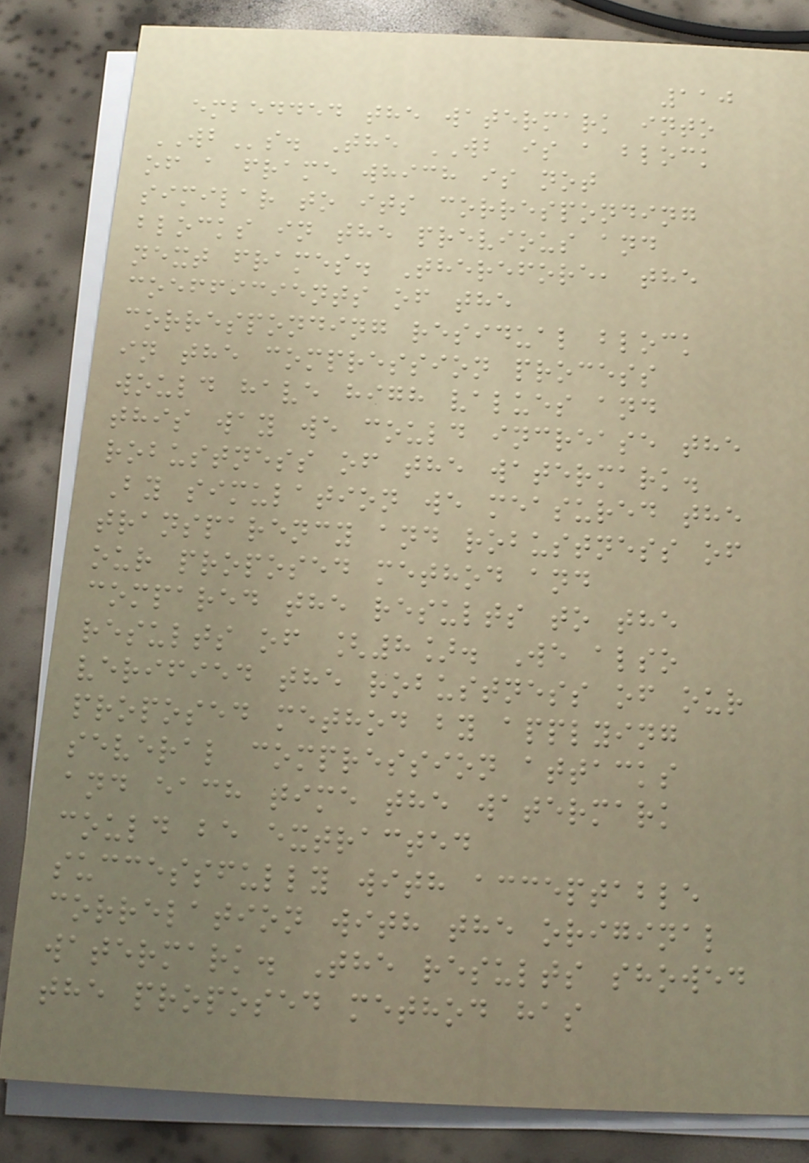110
embedded the watermark into
WBs. The WB is a block
of a frame which is not
similar to its corresponding
blocks in the previous and
next frames. Therefore, the
coefficients of the
corresponding residual block
in the compression process
would have high values and
this way we could increase the
robustness of the watermark.
By simulation we measured the
transparency and robustness of
our proposed method and
compared the results to the
results of [8]. We also
verified the robustness of our
proposed method by applying
several compression attacks
and each time the watermark
could be extracted
successfully with acceptable
correlation with the original
watermark. The results showed
the proposed method has
